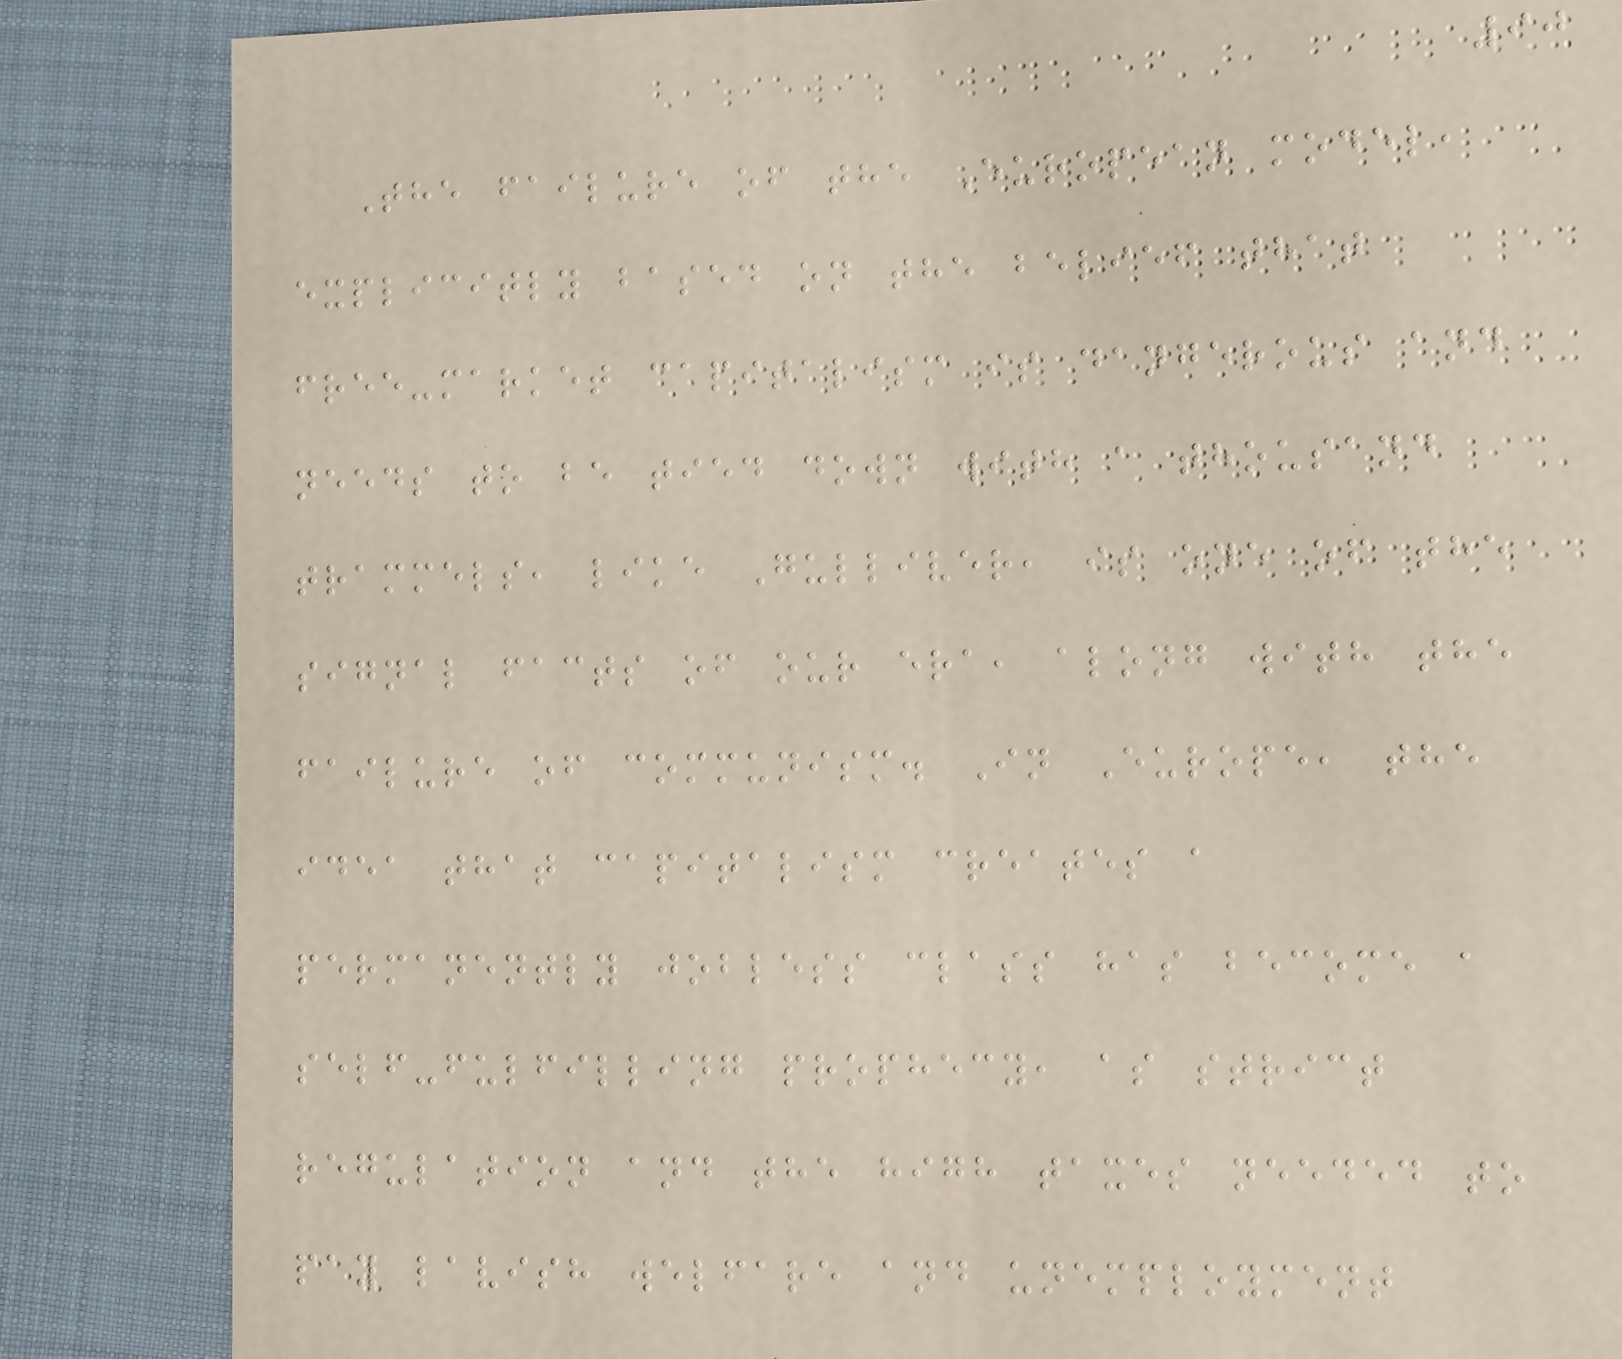90
The failure of the European model,
explicitly based on the belief that
free-market capitalism is dangerous and
needs to be tied down with a thousand
trammels, like Gulliver, is one of the
signal facts of our era, along with the
failure of communism. In Europe, the
idea that capitalism creates a
permanently jobless class has become a
self-fulfilling prophecy, as strict
regulation and the high taxes needed to
pay lavish welfare and unemployment
